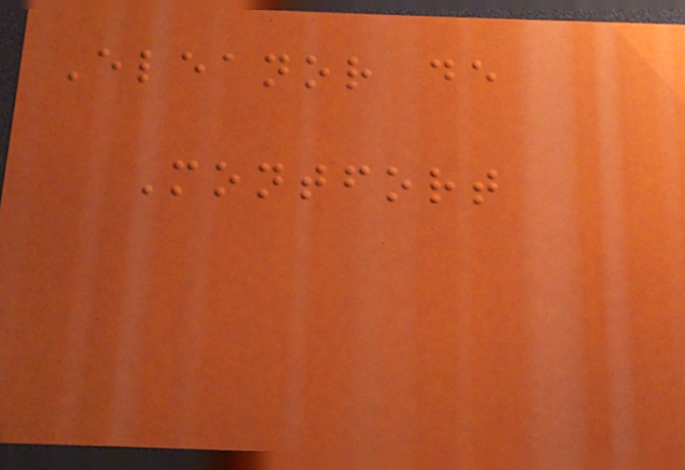Eleanor de
Montfort
